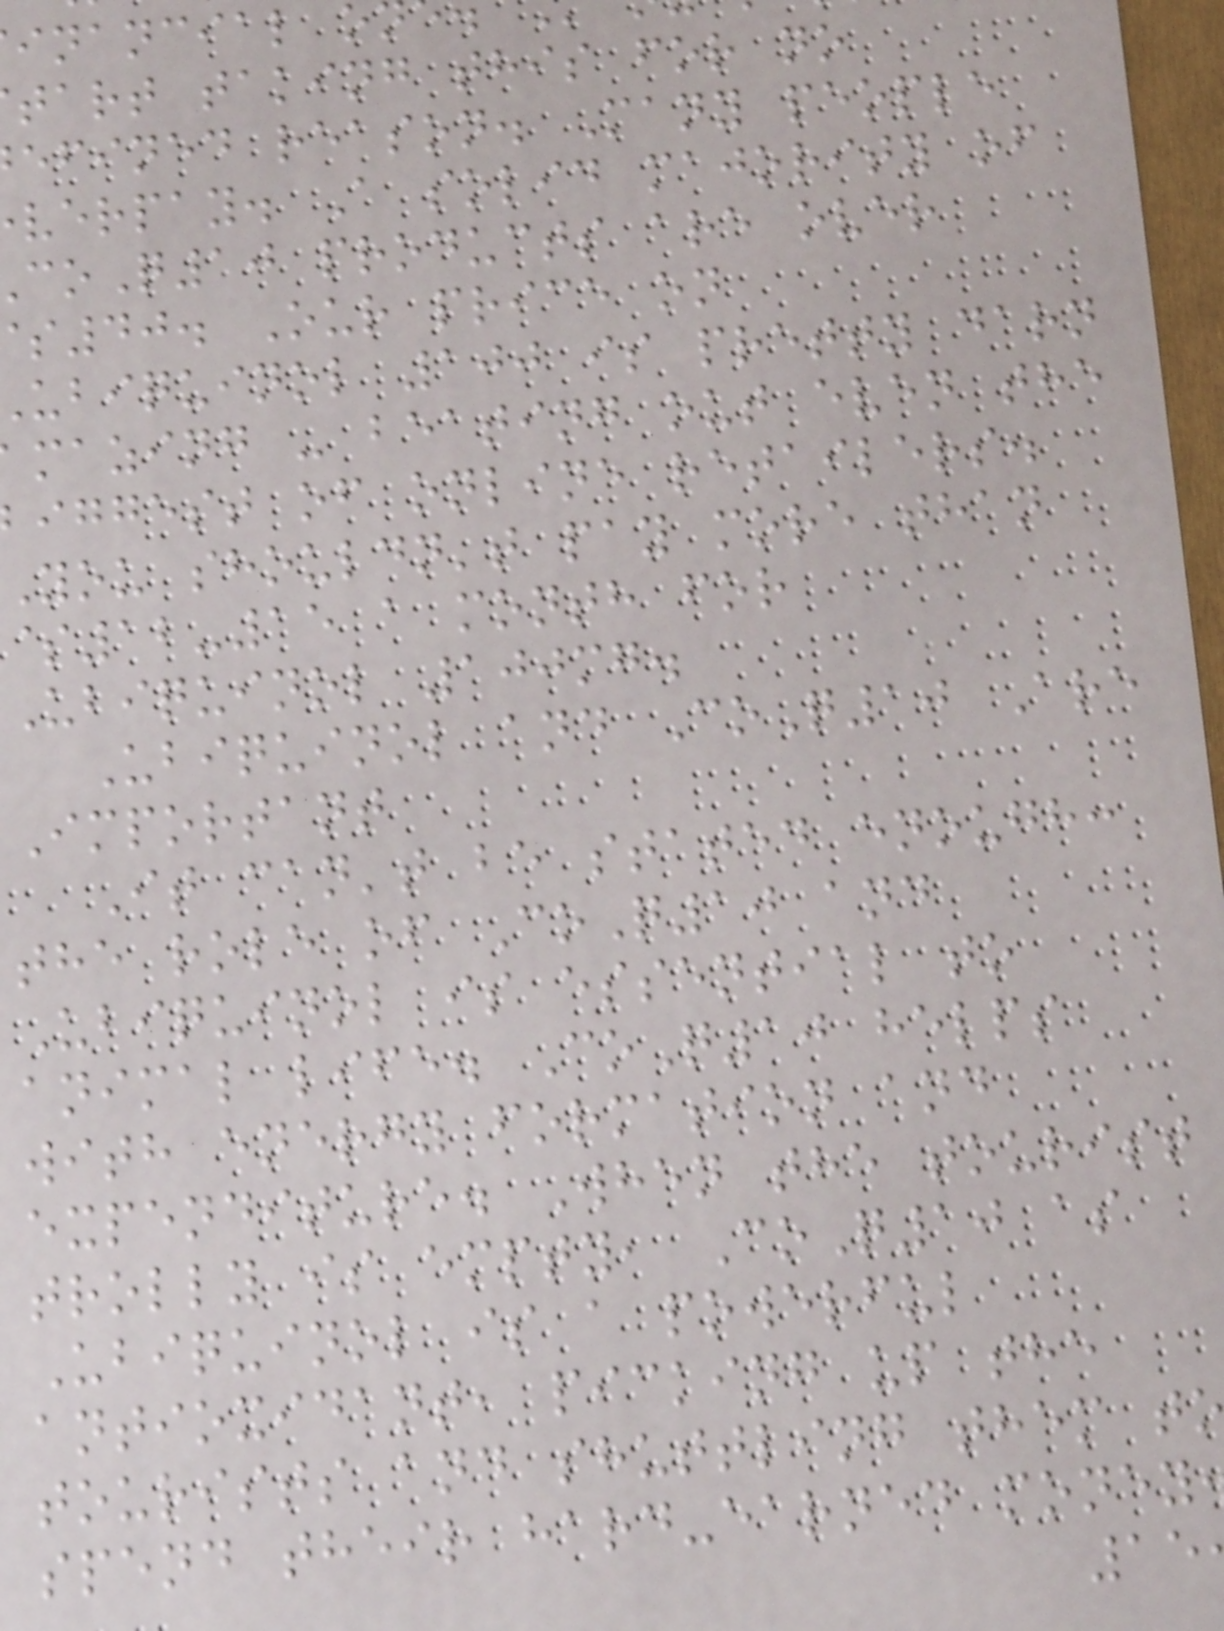inancial o
tart taking this for no
efined reason. Many people
verpay. A solid majority of
oQ10 products are over
40. Our price on
ubiquinol 100 is pretty darn
mazing - beating out even the
iggest of online retailers.
You shouldn't pay more than
$12-15 a month for
Ubiquinol 100mg.
Ubiquinol and CoQ10 Are
Important
It can't be stated enough:
the role of CoQ10 and
Ubiquinol is essential to
animal life. CoQ10 helps
with energy formation and
expenditure. When the tourist
trolly is empty, CoQ10 as
Ubiquinol is a powerful
antioxidant, picking up the
tourists and shuttling them t
spend their hard-earned money
